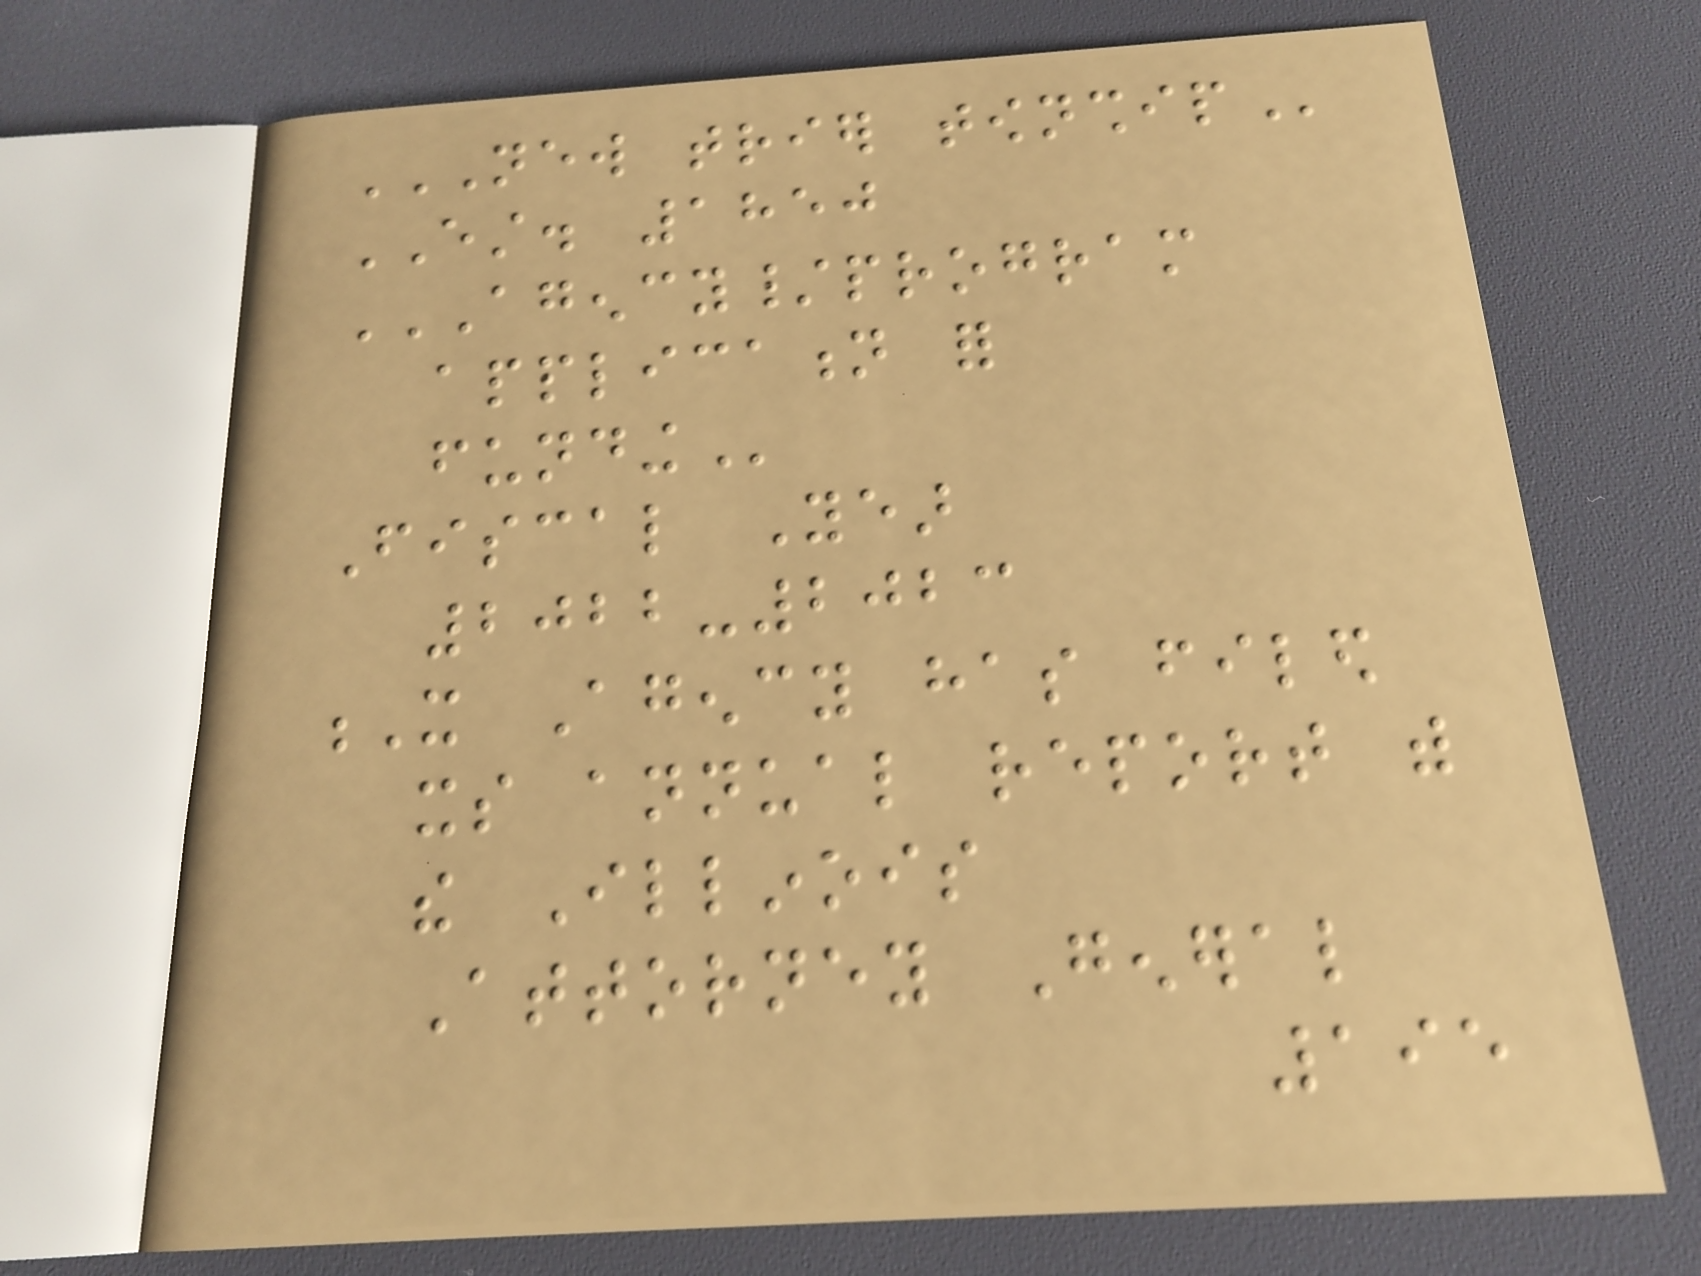NEW TRIER TOWNSHIP
EST. 1850
AGENCY/PROGRAM
APPLICATION FOR
FUNDING
Fiscal Year
2022-2023
X Agency has filed
its annual report with
the Illinois
Attorney General
195
